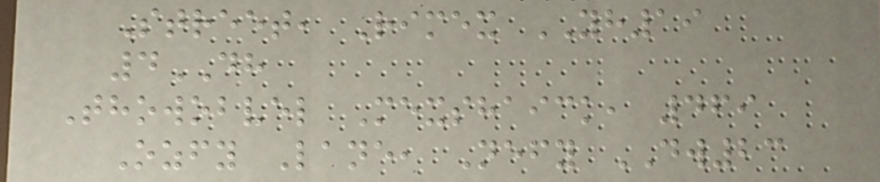Street, Rimex YH19
4DH
Thowobvel Mexshaick, 469
Ozfy Lane, Nefy DW23
